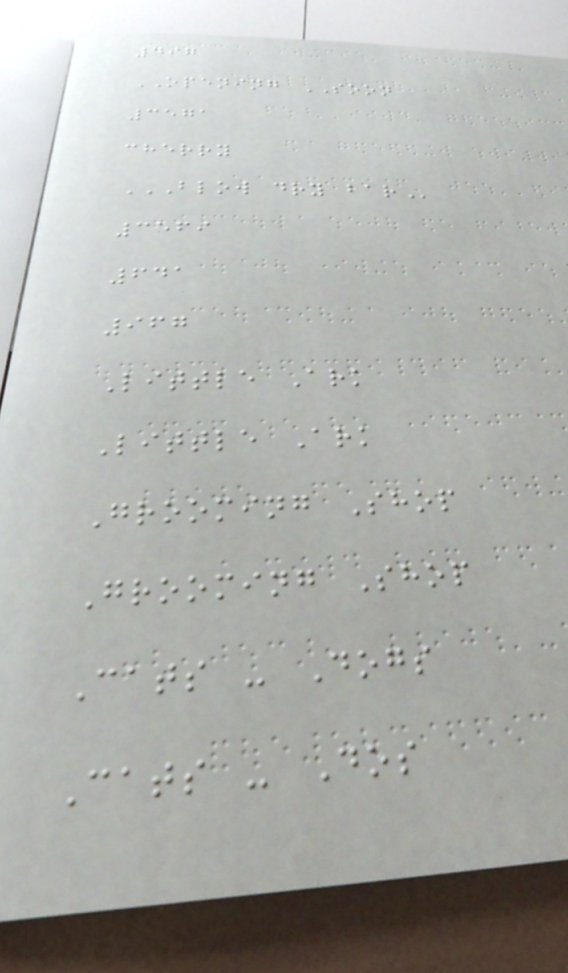497
OPENING SOON
3571
cherry
BLOW DRY BAR
3569
641
967
Little Ark
Little Ark
Grooming Shop
Grooming Shop
Cats - Dogs
Cats - Dos
